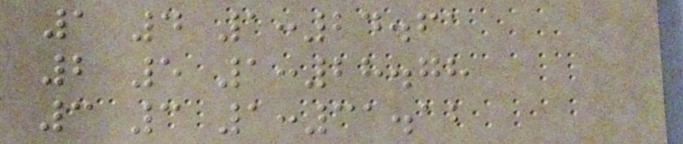1 4 1:24.61
2 5 1:28.78
3 3 1:31.12
